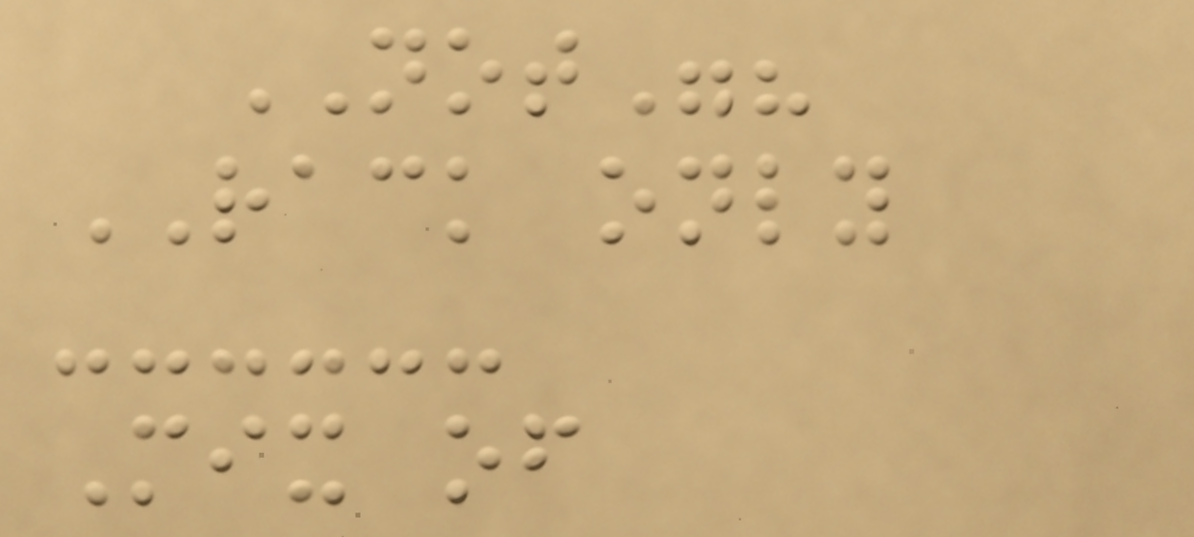NOT"?
RACK only
Mix of
